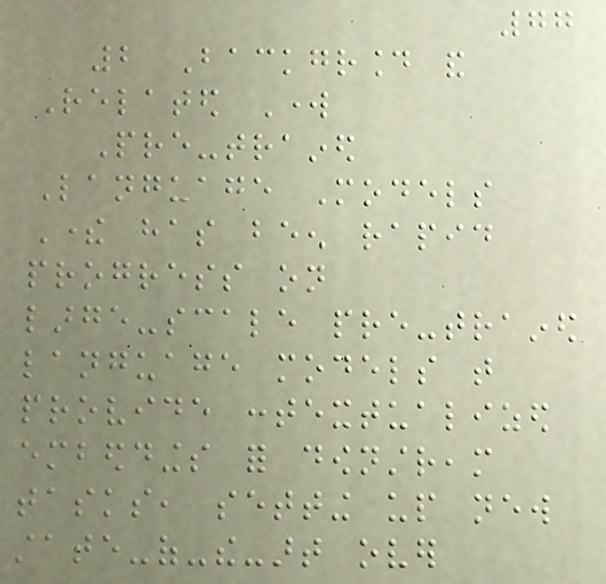77
2 Background and
Related Work
Pre-trained
Language Models
There has been rapid
progress on
large-scale pre-trained
language models that
provide contextualized
embeddings for downstream
tasks, setting up new
state-of-the-art over
